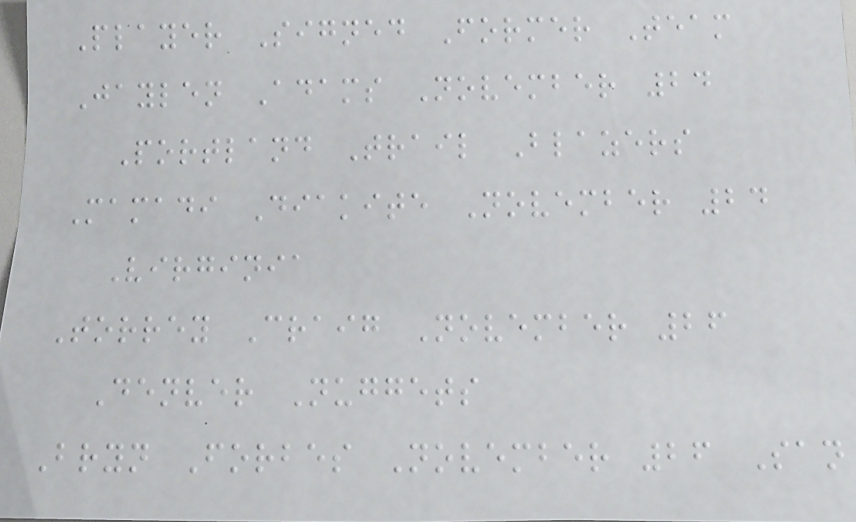Player Signed Former Team
Jaylen Adams November 24
Portland Trail Blazers
Mamadi Diakite November 24
Virginia
Torrey Craig November 26
Denver Nuggets
Bryn Forbes November 26 San
